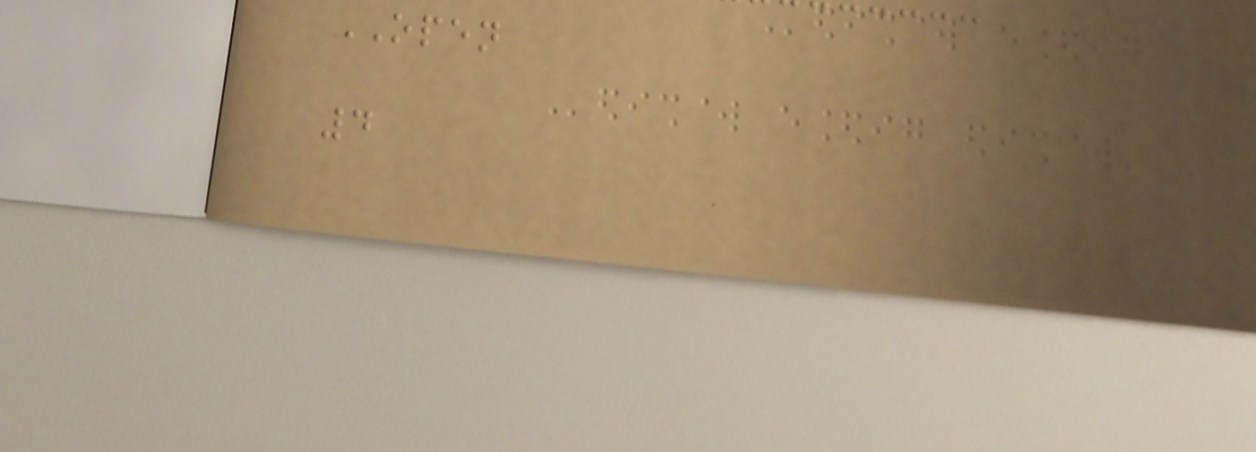OPEN
4
